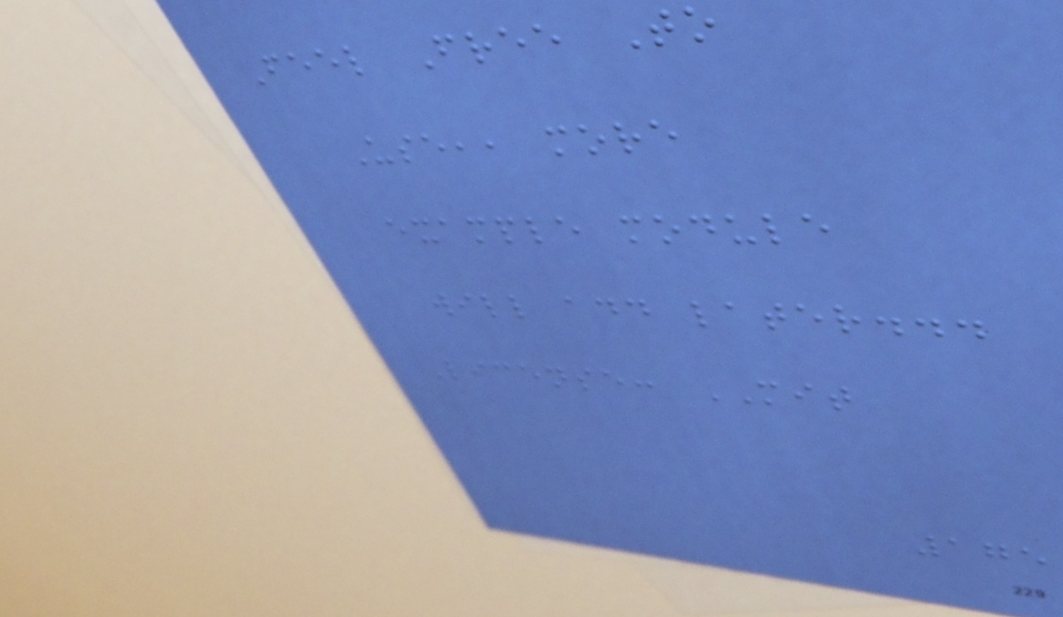Feel Free To
Use,, more
example module
will add later...
License: MIT
175
